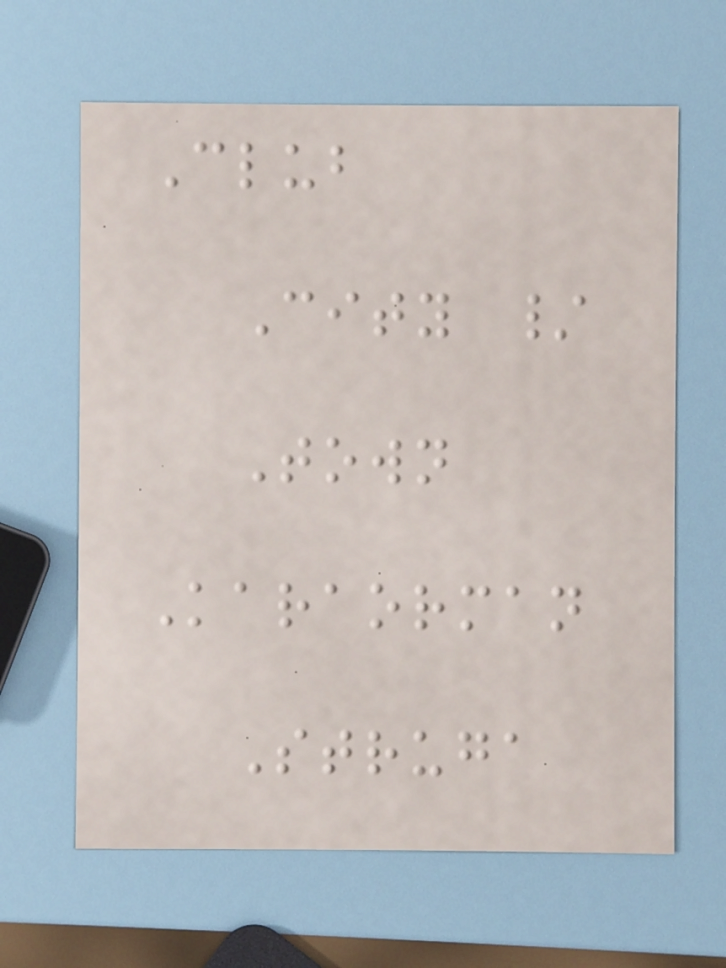Club
City /
Town
Karaorman
Struga
